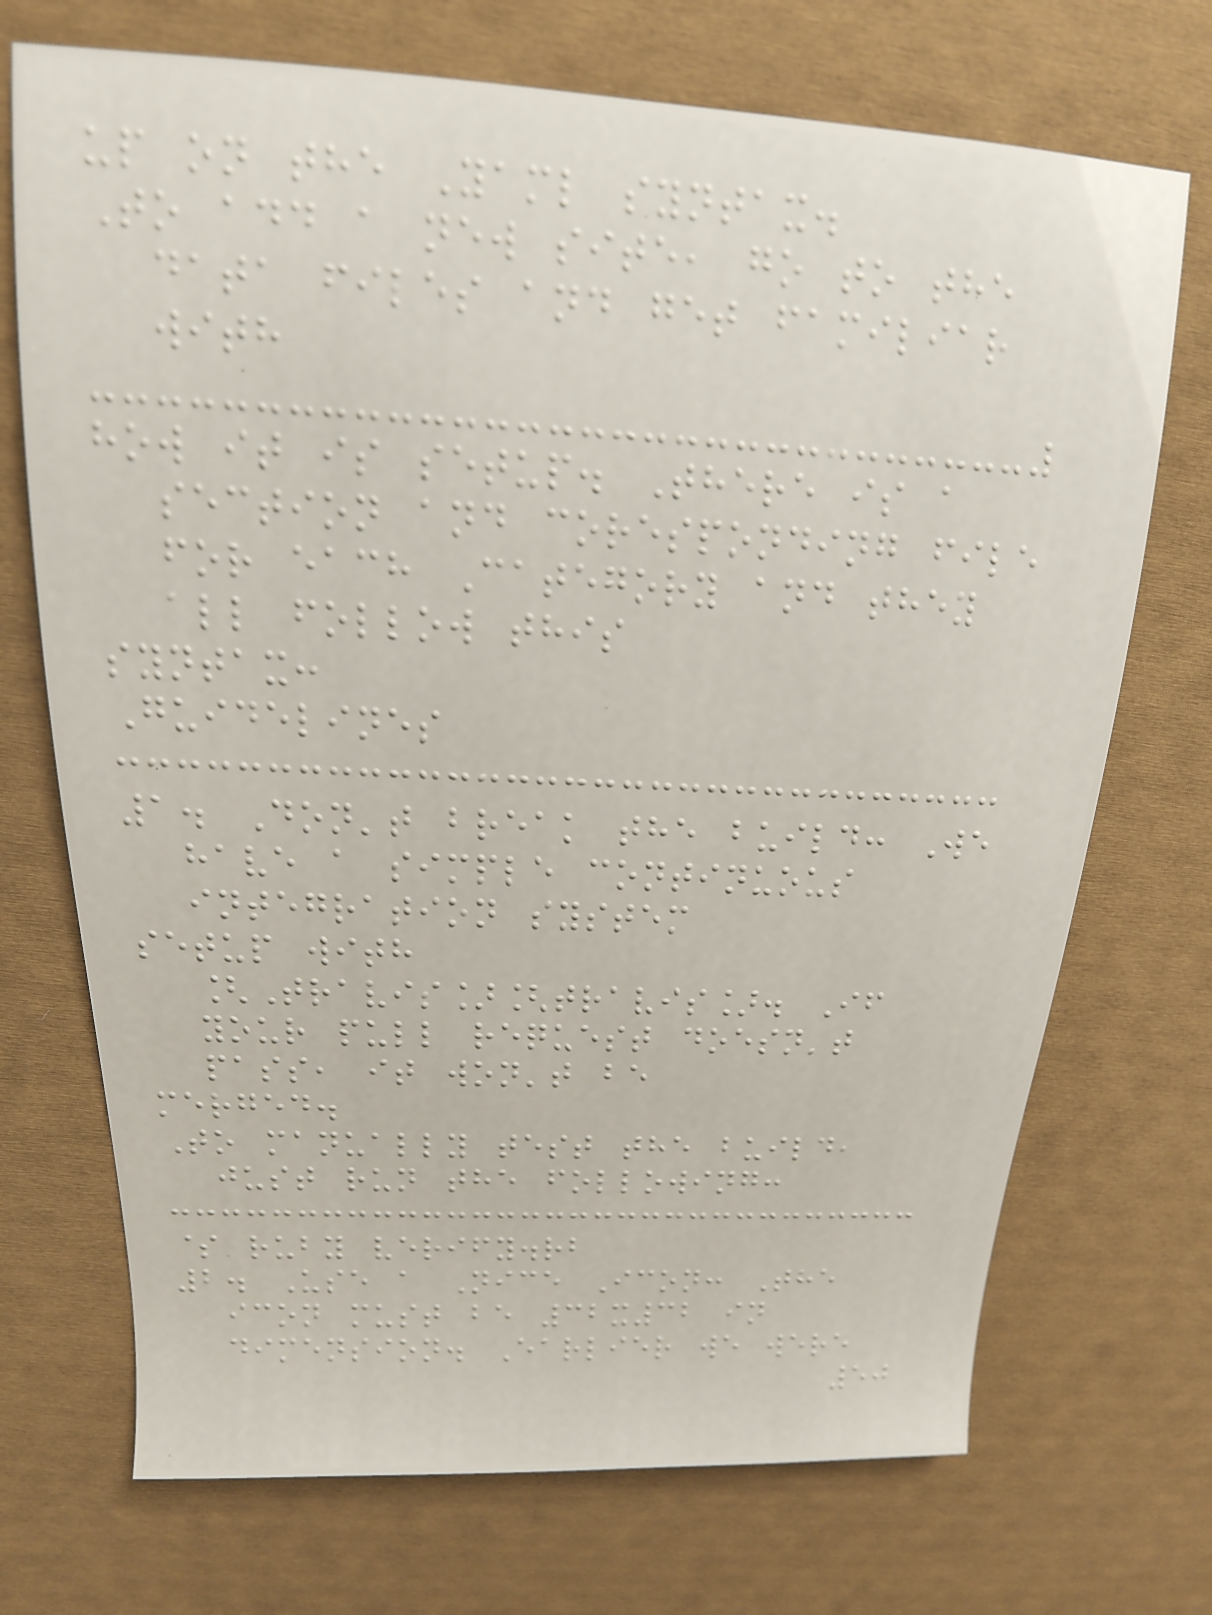up on the Yaml syntax.
To add a new site, go to the
data files and get familiar
with
how it is setup. There is a
section and coresponding file
for each Category and they
all follow this
syntax:
Guidelines
1. Don't break the build: We
have a simple continuous
integration system
setup with
[Travis][travis]. If
your pull request doesn't
pass, it won't be
merged.
To manually test the build,
just run the following:
$ ruby verify.rb
2. Use a Nice Icon: The
icon must be 32x32 in
dimension. Earlier we were
50
